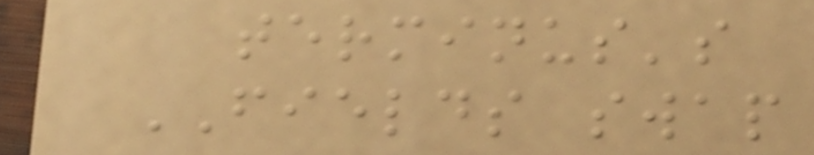terminus's
FIELDS swap
